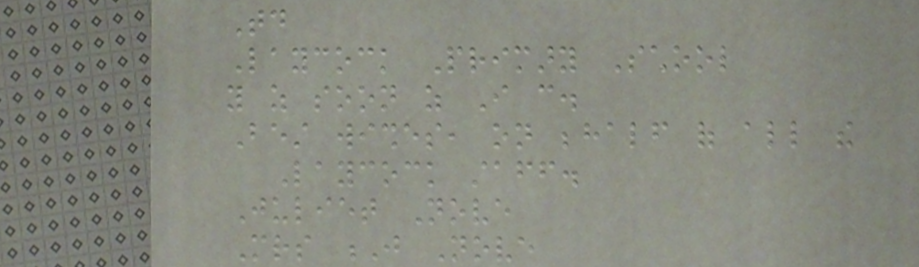Today
Laycock Primary School
you as soon as I can.
Best wishes, on behalf of all the
Laycock staff.
Juliet Nove
Mrs J Nove
